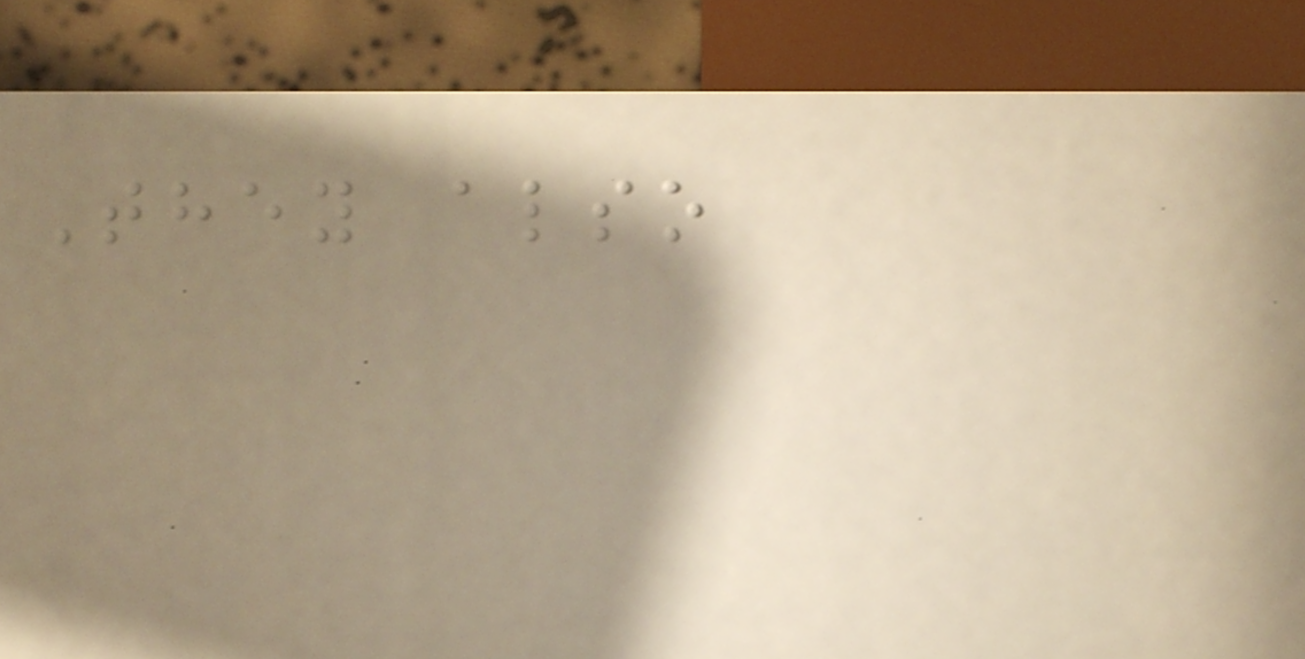They also
